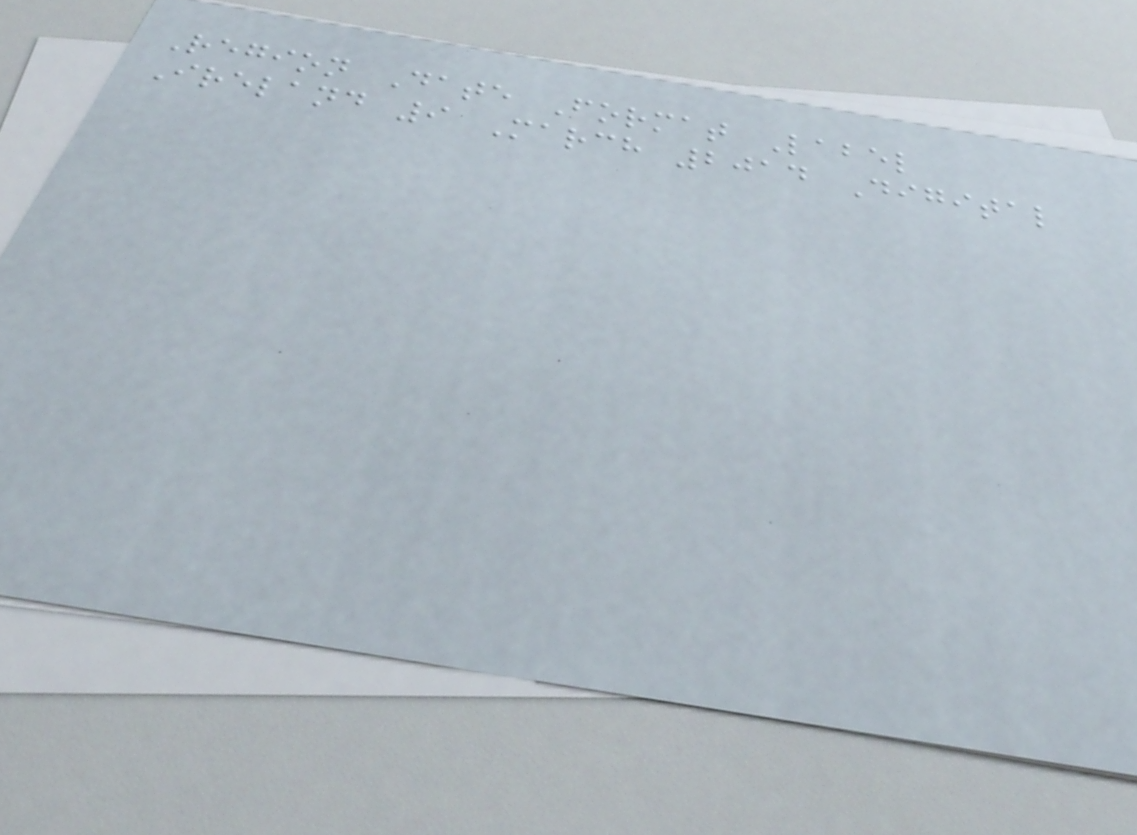Region Date Format Label
Ireland 9 March 2014 Digital
